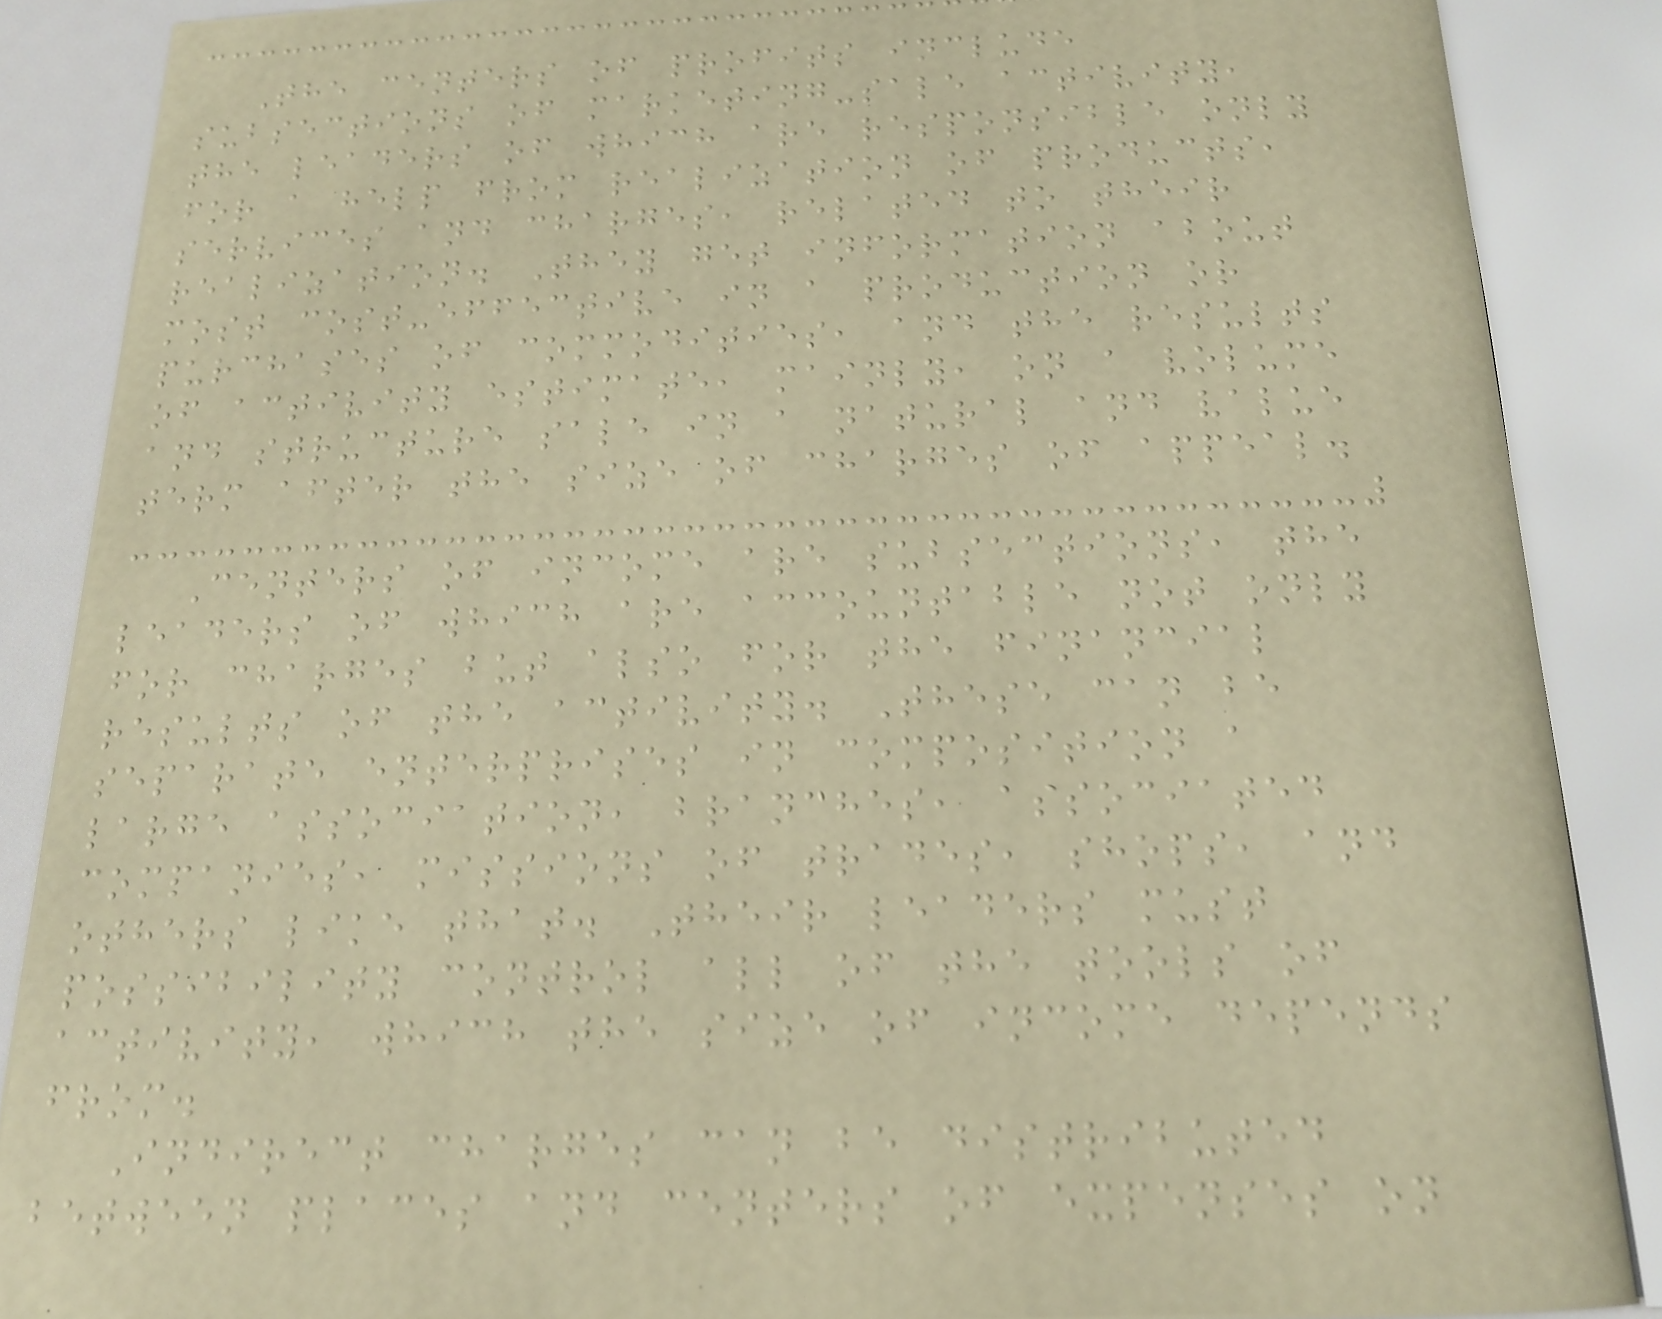The centers of profits include
subsections of marketing-sale activity,
the leaders of which are responsible only
for a help from realization of products,
services and charges, related to their
realization. They get information about
most cost-effective in a production or
purchases of commodities, and the results
of activity estimate, mainly, on a volume
and structure sale in a natural and value
term after the size of charges of appeal.
Centers of income are subsections, the
leaders of which are accountable not only
for charges but also for the financial
results of the activity. These can be
separate enterprises in composition a
large association, branches, associated
companies, missions of trades, shops, and
others like that. Their leaders must
possibility control all of the tools of
activity, which the size of income depends
from.
Indirect charges can be distributed
between places and centers of expenses on
